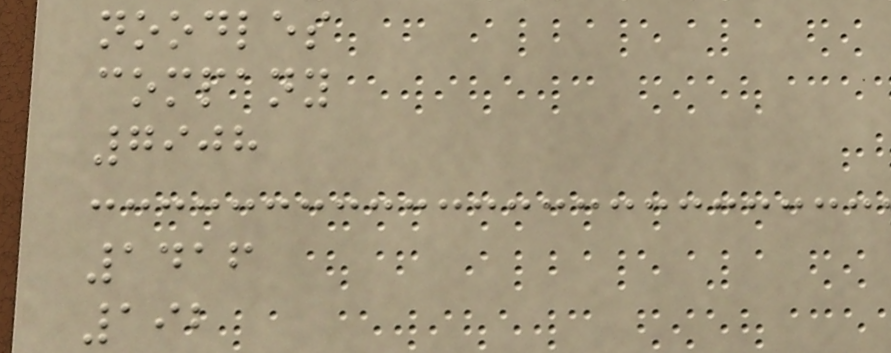noodles
company
7908
1416
192
